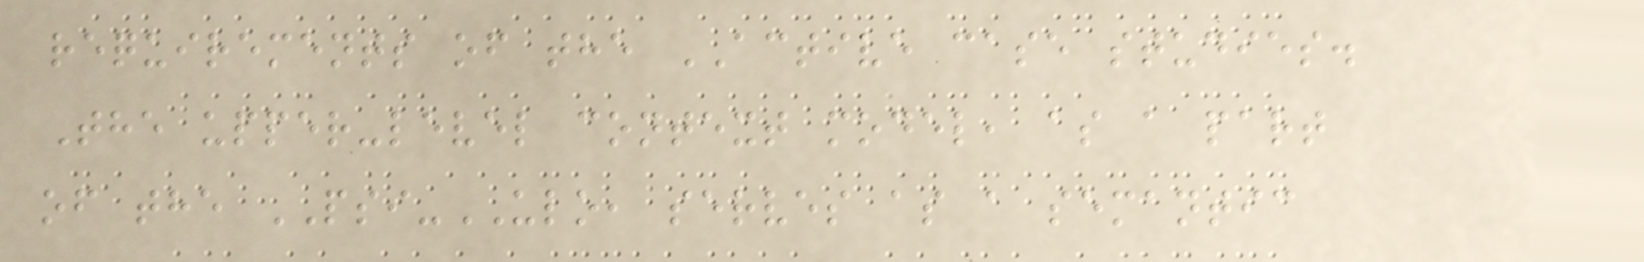requirements of the ACTIVE case studies.
The upper-level context model, as a part
of the PSI-ULO, serves as a semantic
